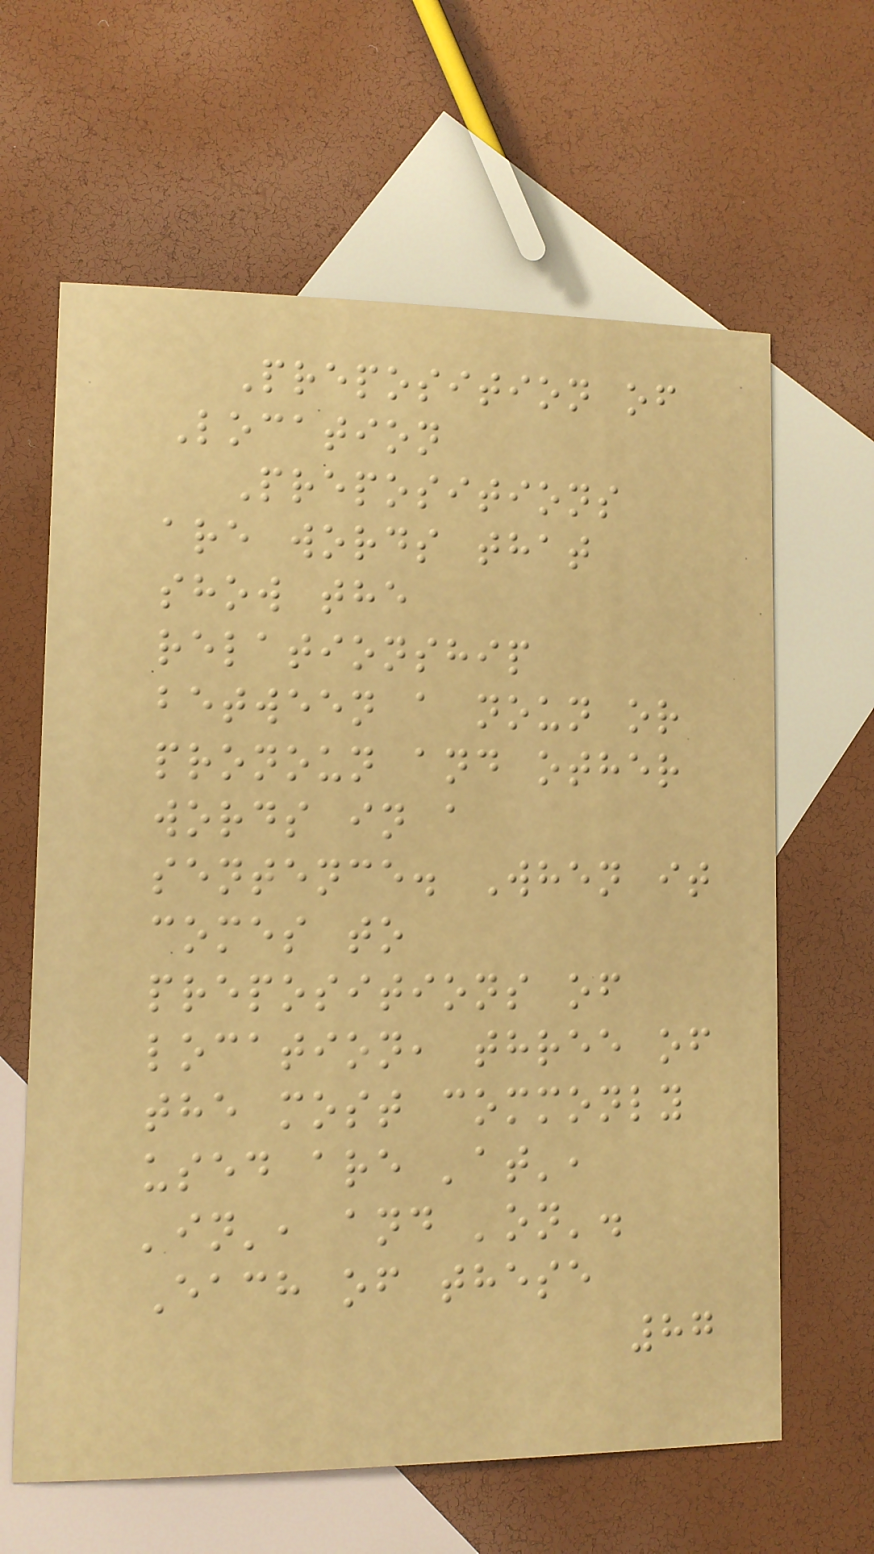Preposition of
Location
Prepositions
are words that
show the
relationship
between a noun or
pronoun and other
words in a
sentence. When it
comes to
prepositions of
location, three of
the most commonly
used are 'at',
'in', and 'on'.
Each of these
87
